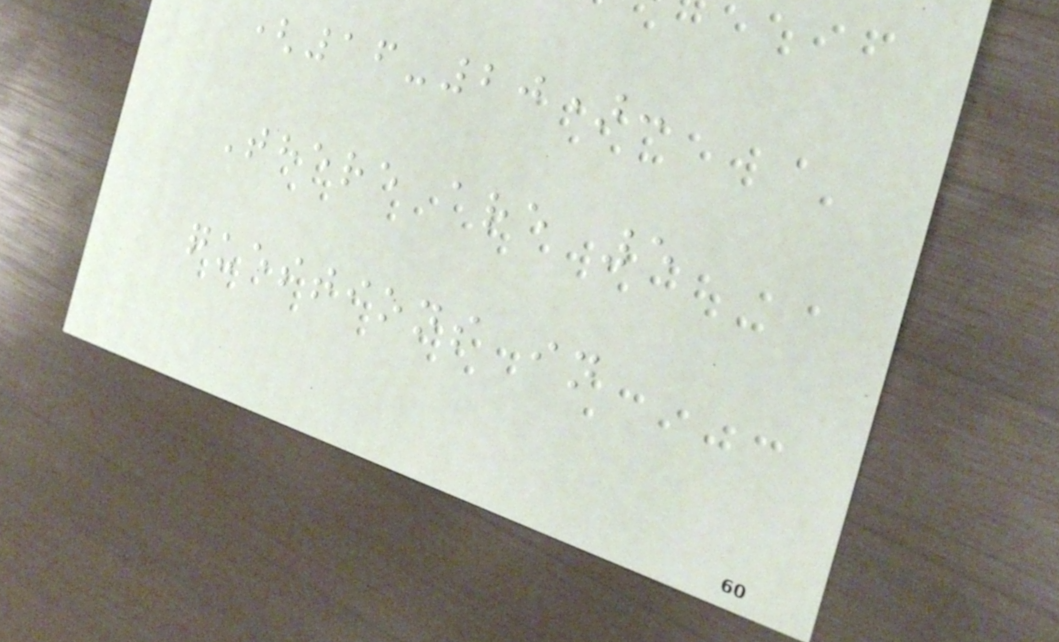(16-20):
There are 5
questions in
